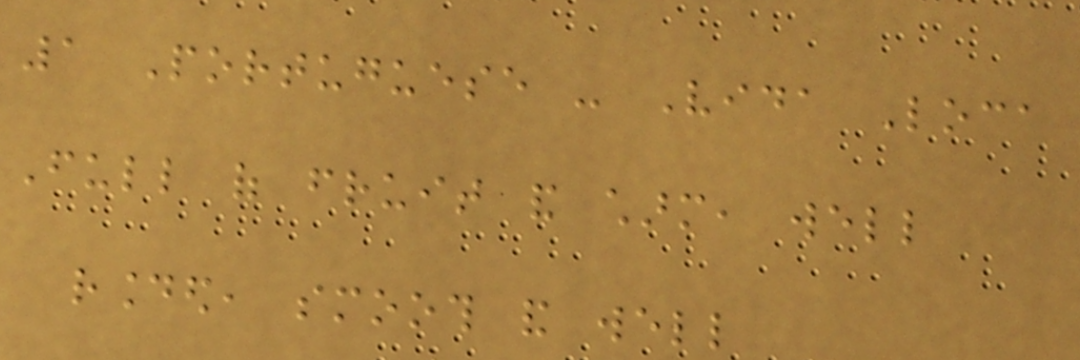1 Portuguese - Vida Loca
Full of fruit and charm, well
rounded, smooth and well
